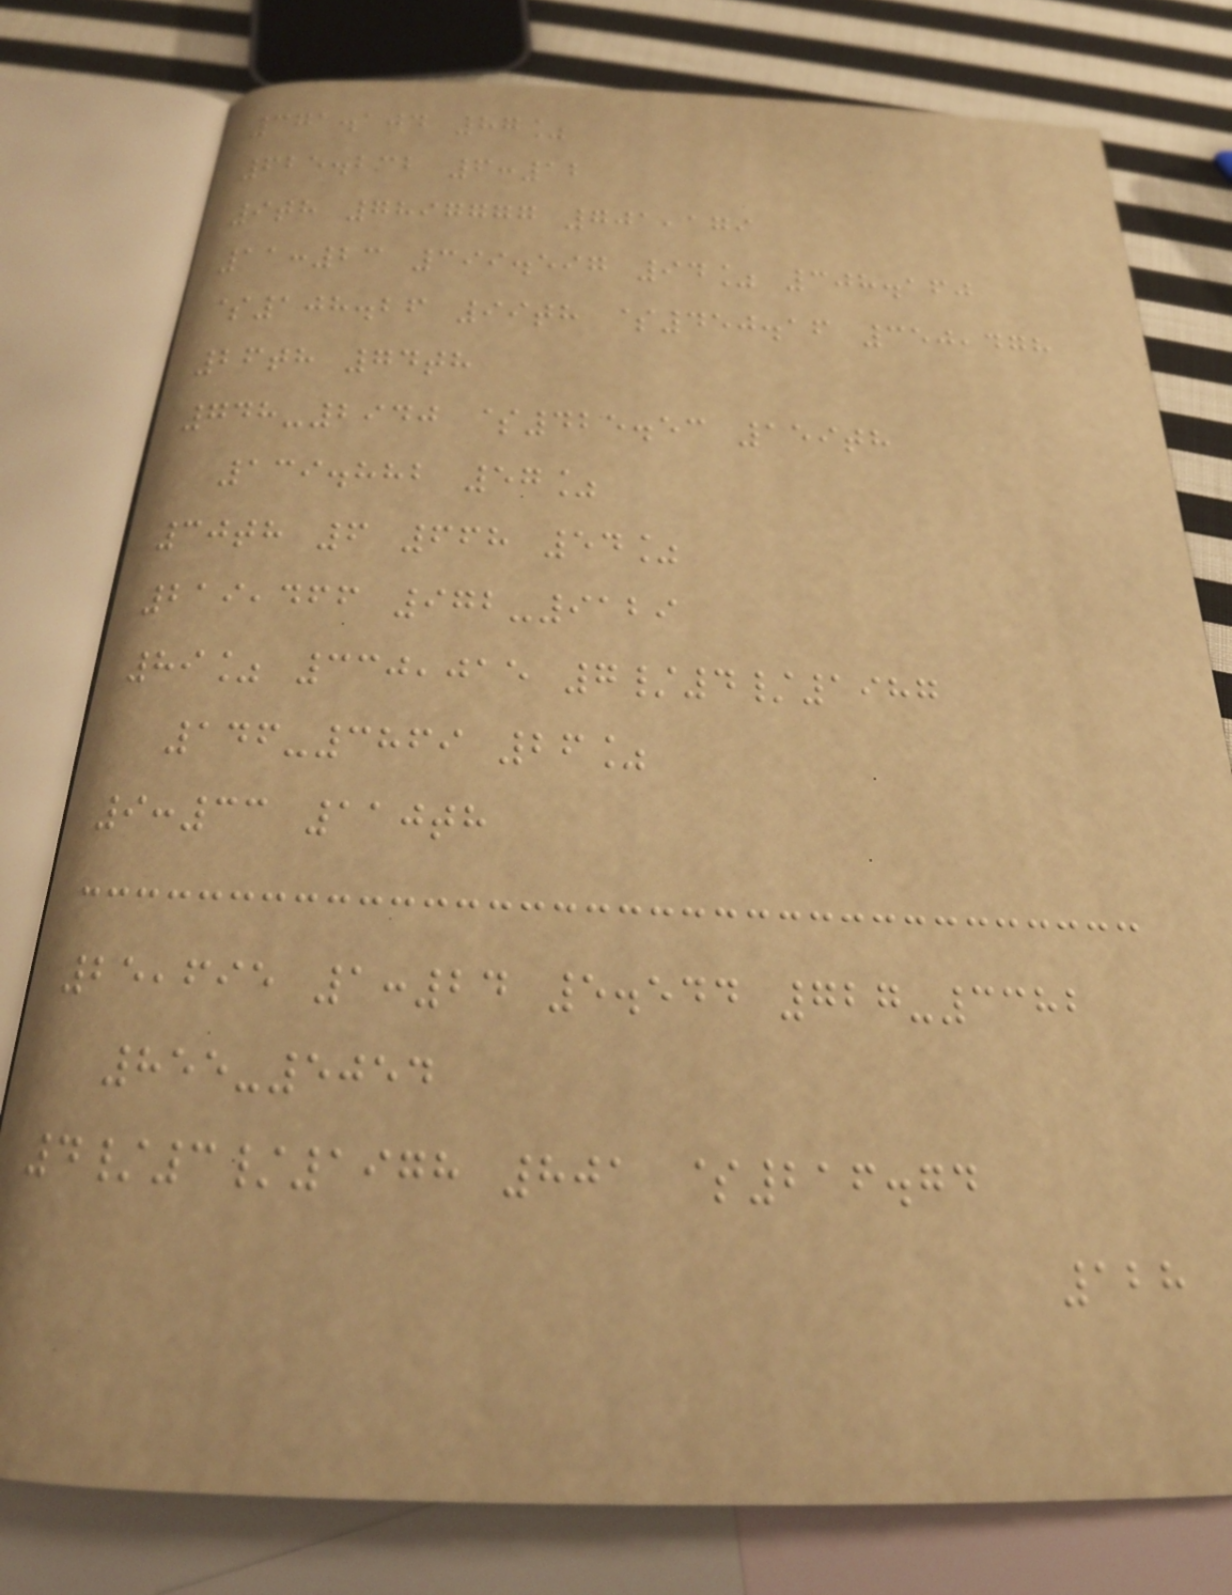371.104 87%
625.232 6:12
9th 7897777 701,179
11:23 399.597 94% 308.160
$108.26 99th $450.16 350,478
26th 74th
748-2940 $425.53 159th
139.882 57%
30th 6 668 54%
219,466 972-9129
89% 330,015 7/4/1987
146-3869 26%
9:33 110th
25,695 1:24 5.544 727-3382
855-5054
4/3/1978 801 $216.74
128
